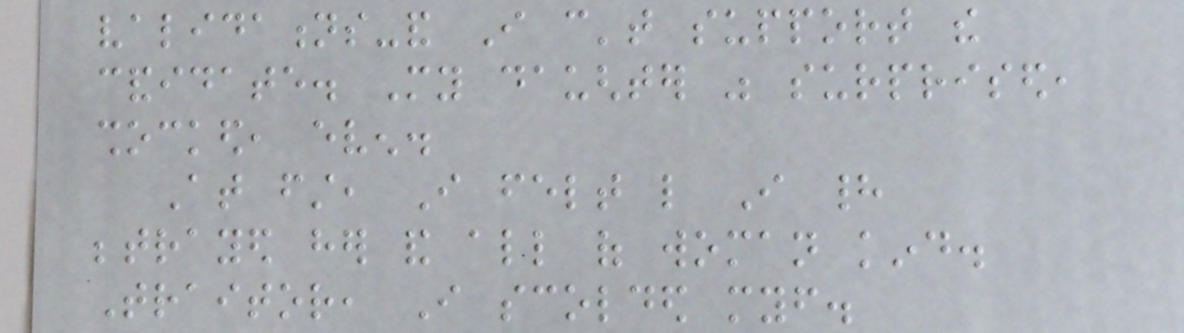validations-and I can't support the
candidate. My daughter was surprised,
shocked, even.
At first, I felt like I had
betrayed her and all of woman kind.
Traitor, I scolded myself.
